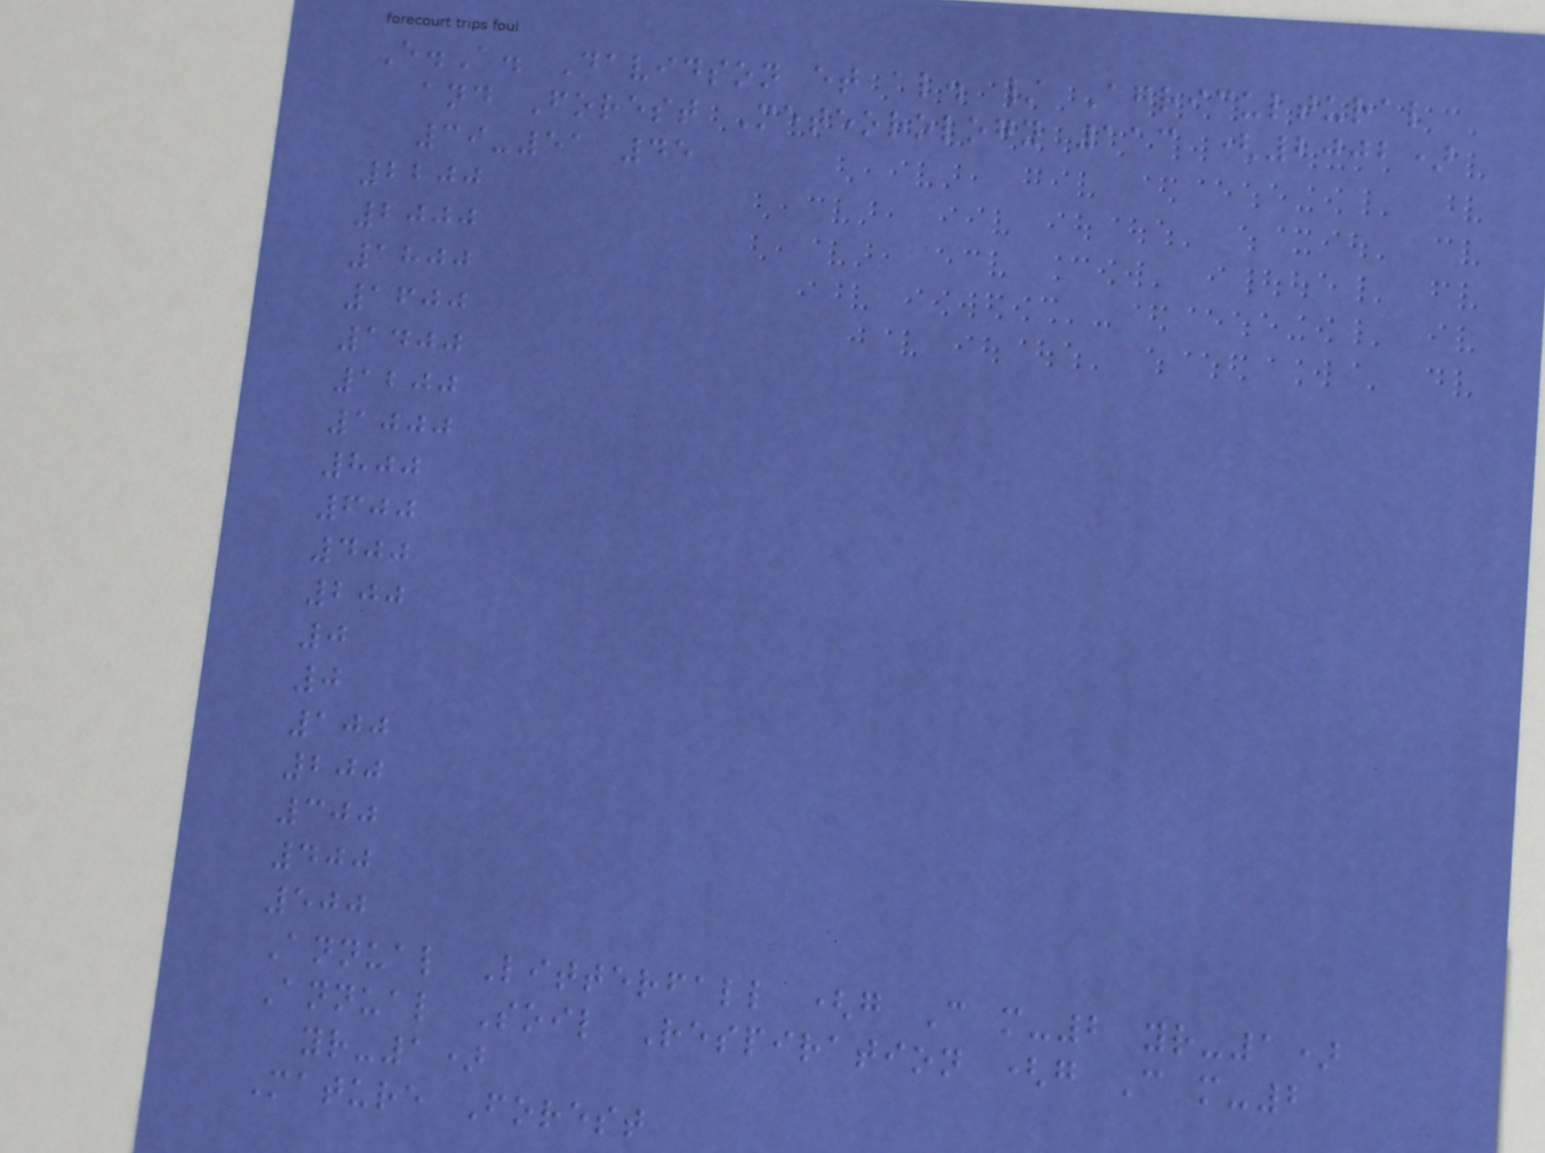E.A. Davidson et al. / Agricultural
and Forest Meteorology 113 (2002)
39-51 45
2200
2000
1800
1600
1400
1200
1000
800
600
400
200
0
0
100
200
300
400
500
Annual Litterfall (g C m-2 yr-1)
Annual Soil Respiration (g C m-2
yr-1)
Mature Forest
